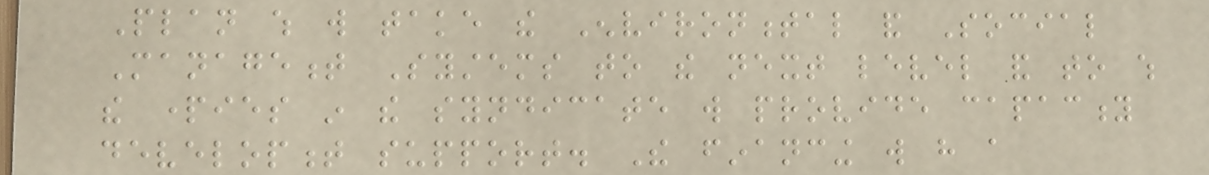Plan which will take the Environmental and Social
Management Systems to the next level and to which
the parties in the syndicate will provide capacity
development support. The financing will have a
